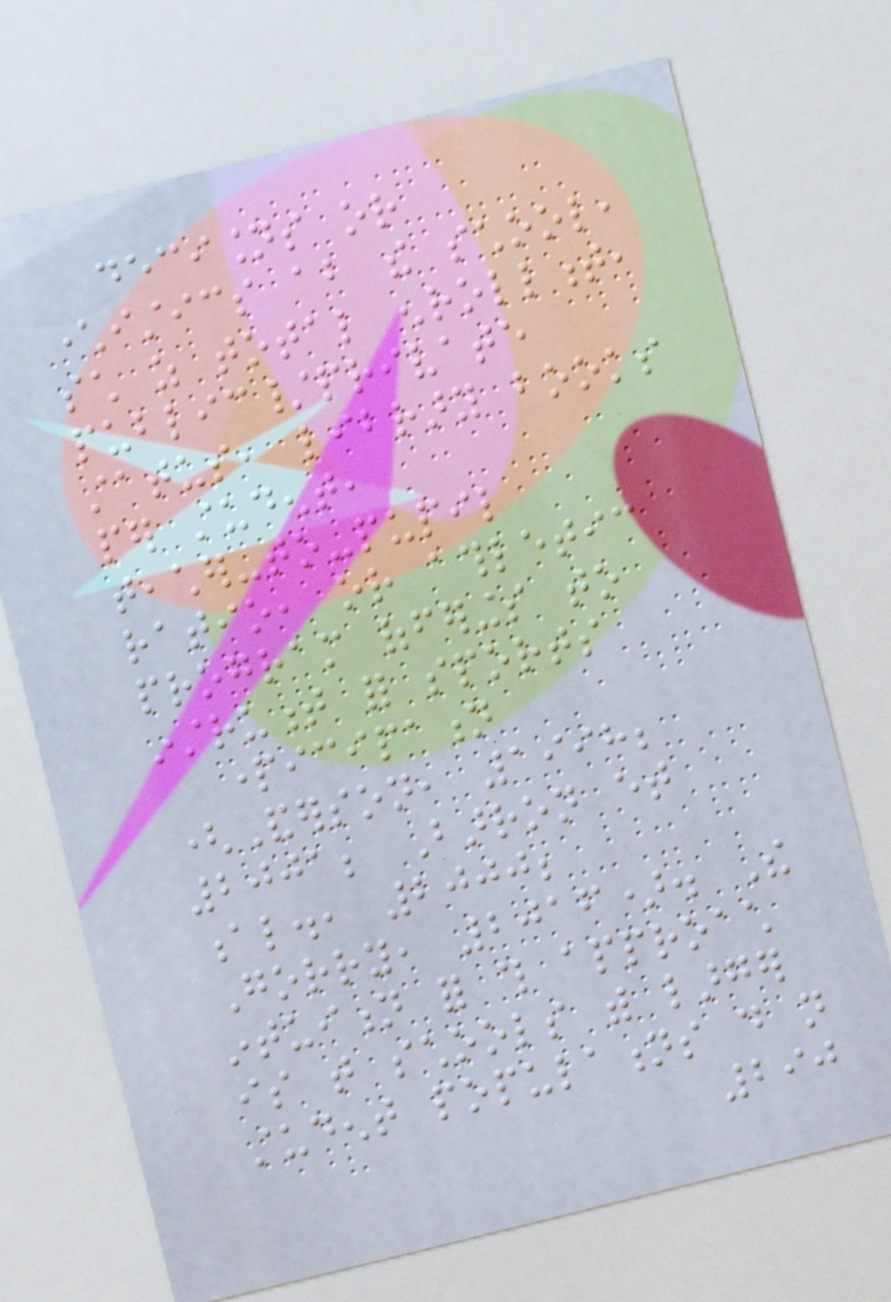decisions or
characteristics about the school,
such as total enrollment,
public/private
status, library books
per student,
teacher-to-pupil
ratio, or athletic
program offerings to
instrument for sports
participation
(Anderson, 1998;
2001; Barron et
al., 2000;
Gorry, 2016). The
intuition for this approach
is that schools with larger
student populations do not
290
